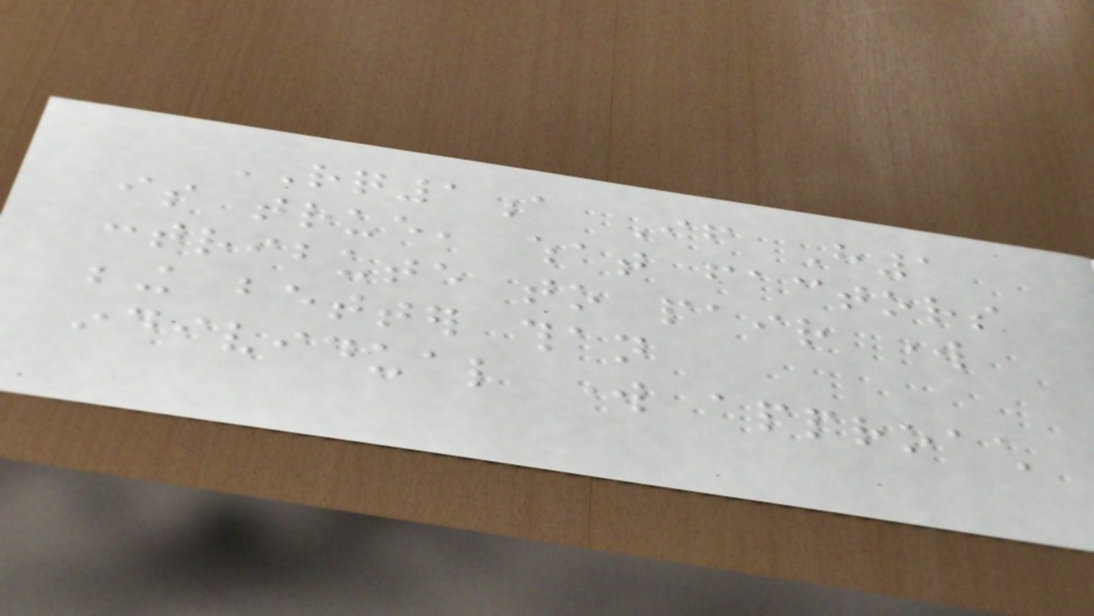RQ1a If H1
is true, what factors
contribute to pair work
being better than
individual work approach
